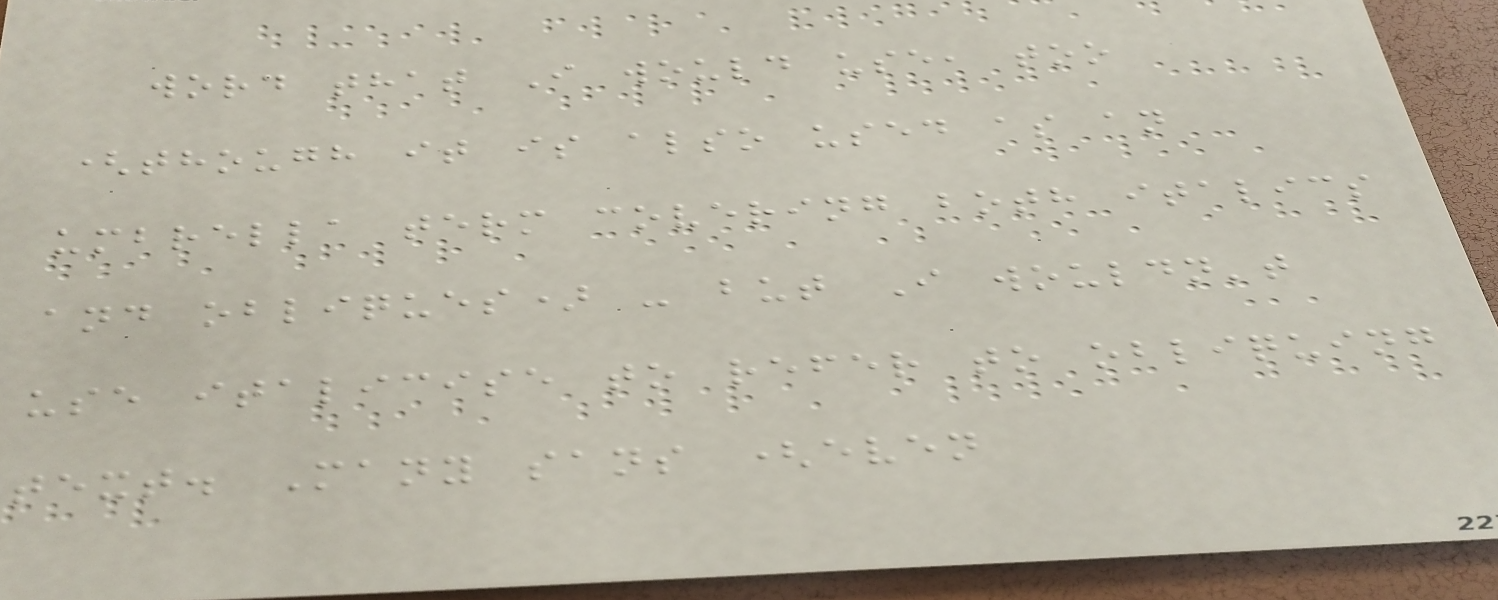word that I would use, too
(though it is also used as an
umbrella term covering both italics
and obliques) - but I wouldn't
use italicise to refer to obliquing
text. Many sans (even
